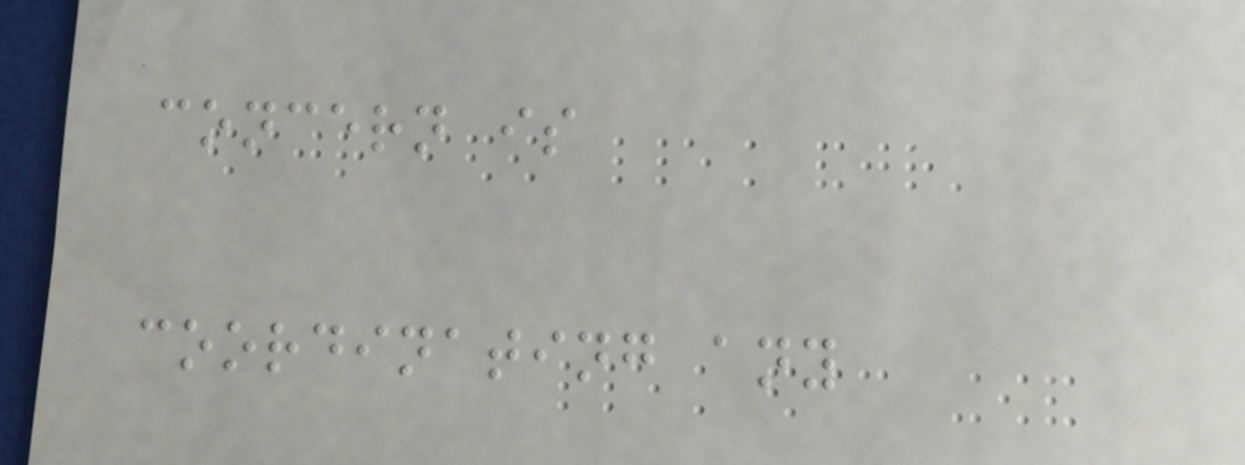concern is
coordinating any
